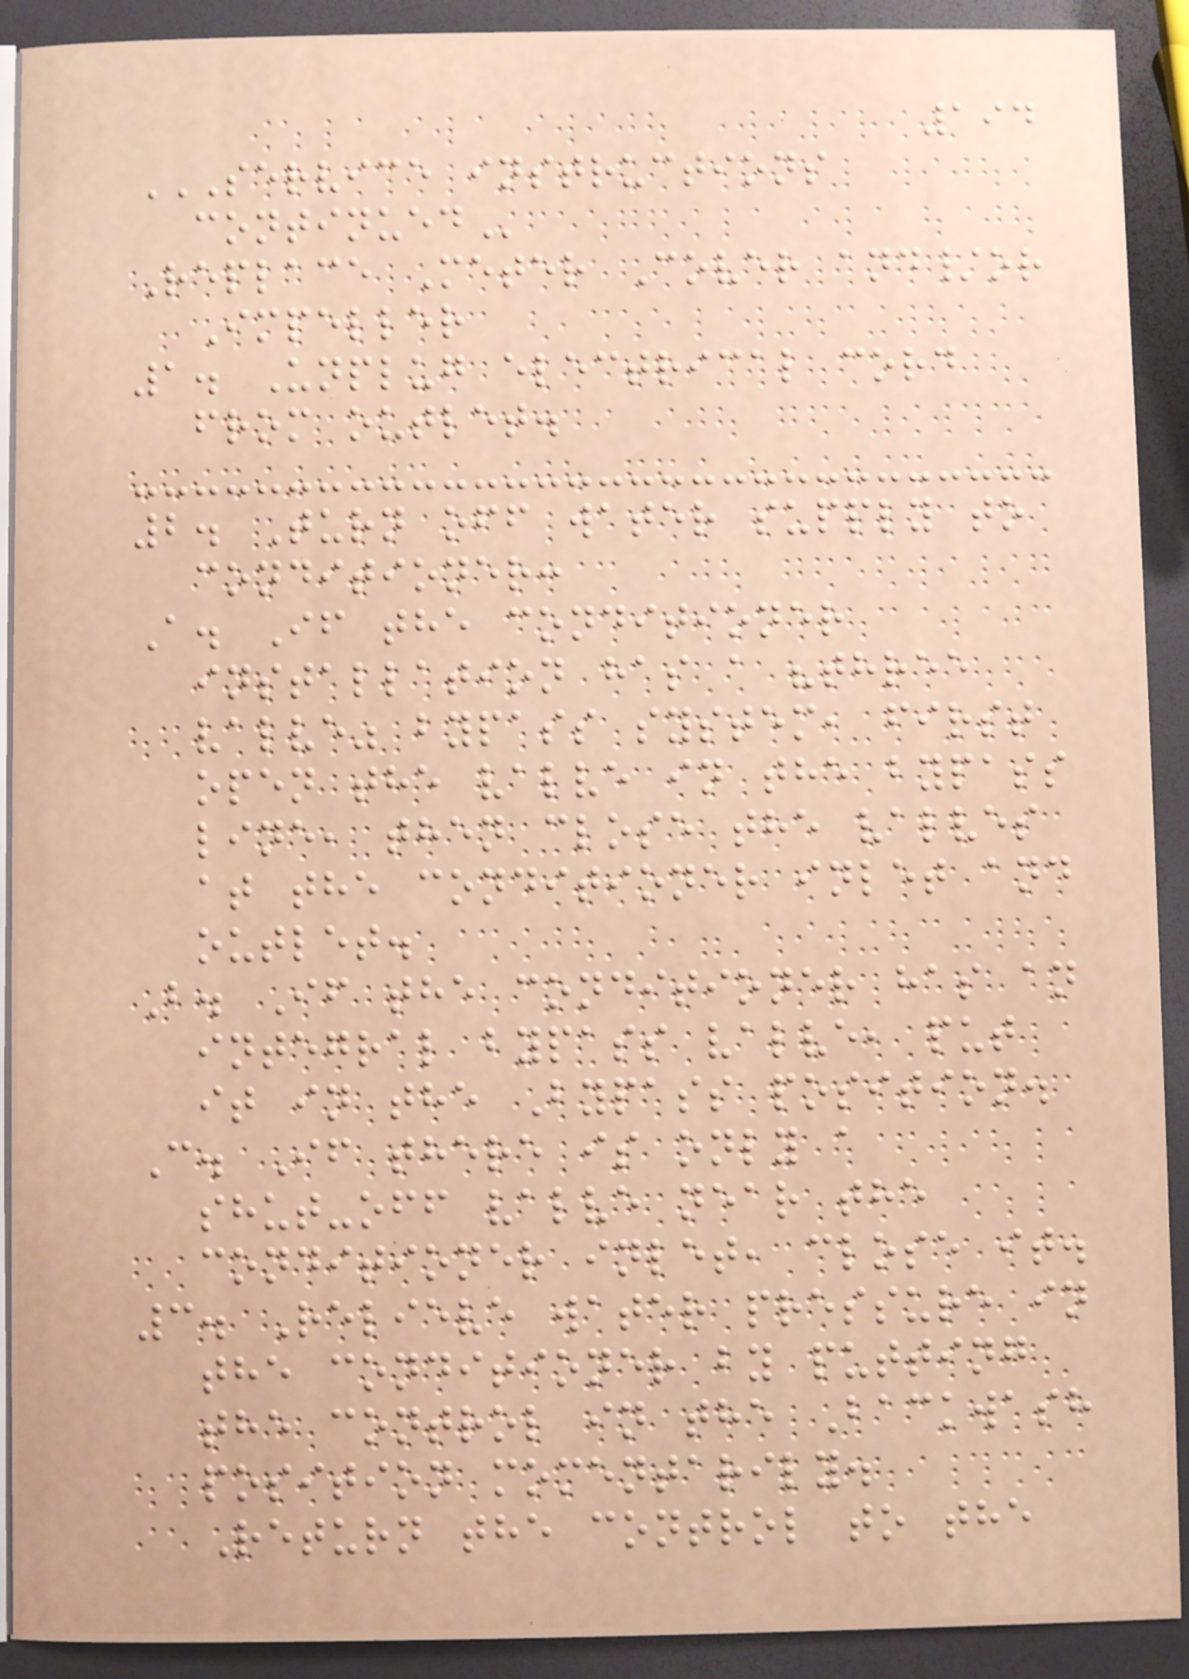194
SERVICE INSTRUCTIONS
CONTINUED
Replace Meter Cover and/or
Impeller
1. Unplug electrical cord
from outlet.
2. Turn off water supply to
conditioner:
A. If the conditioner
installation has a "three
valve" bypass system, first
open the valve in the bypass
line, then close the valves
at the conditioner inlet and
outlet.
B. If the conditioner has an
integral bypass valve, put
it in the Bypass position.
C. If there is only a
shut-off valve near the
conditioner inlet, close it.
3. Relieve water pressure in
the conditioner by putting
the control in the Backwash
position momentarily.
Return the control to the
